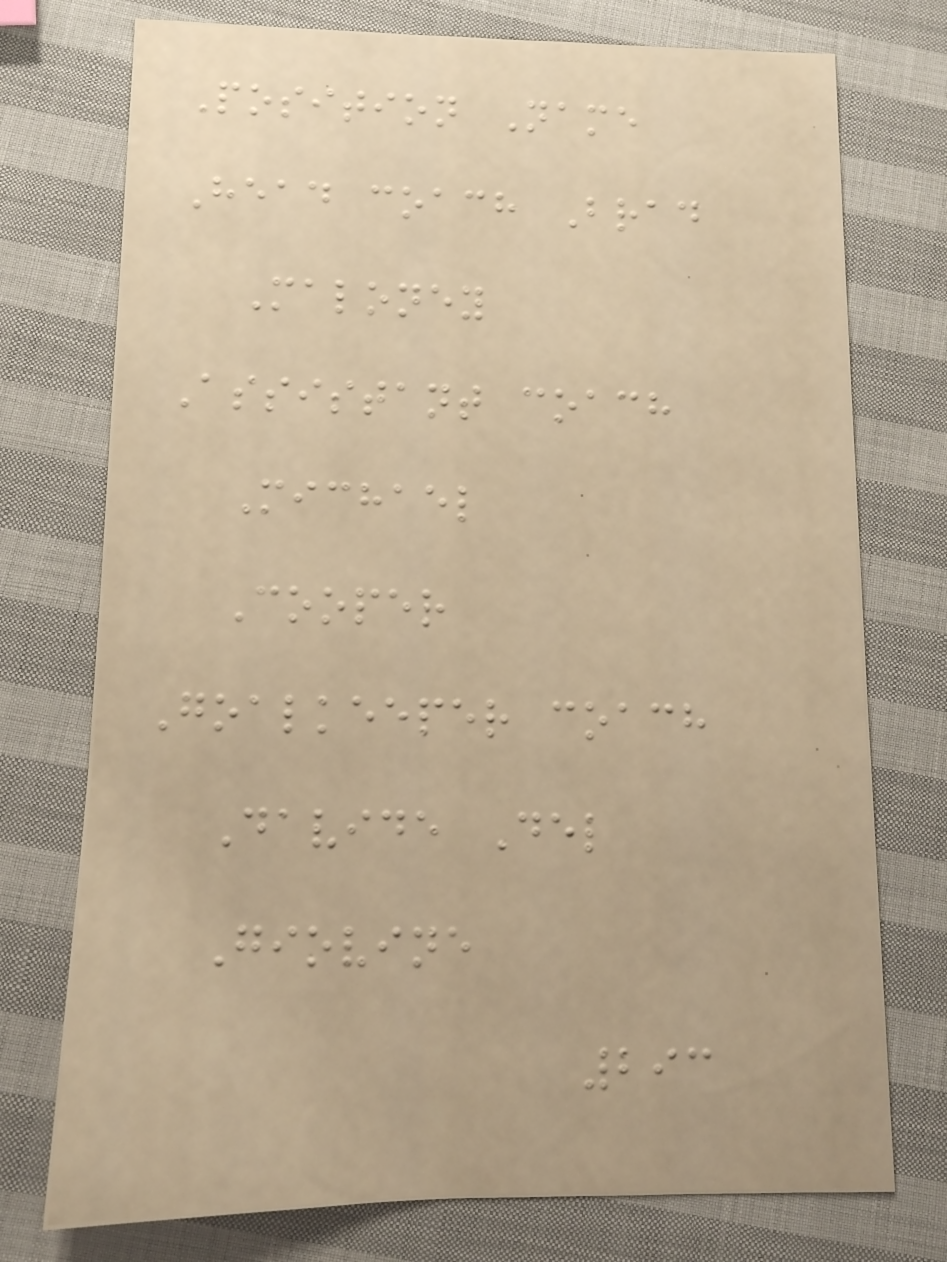Position Name
Head coach Brad
Maloney
Assistant coach
Michael
Cooper
Goalkeeper coach
Davide Del
Giovine
293
